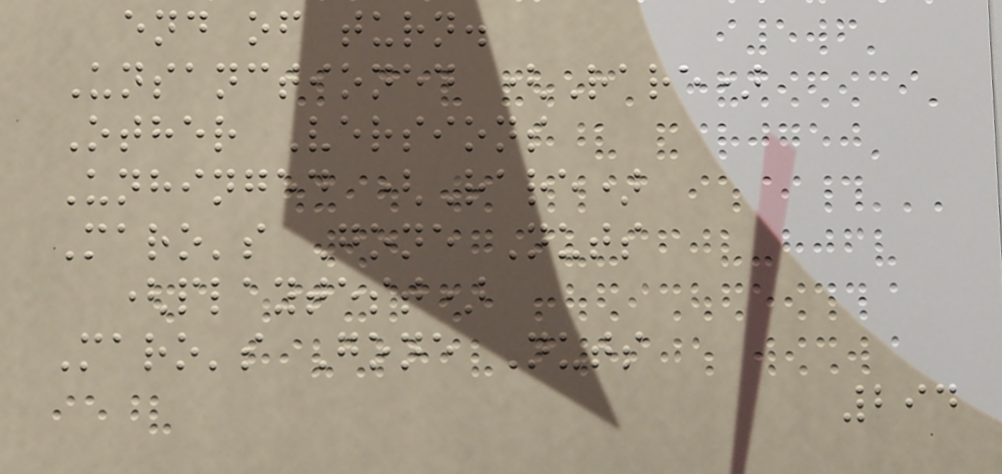end of turn.
Unsanctioned (Rare)
Other Versions
Unhinged (Rare)
Maro's Gone Nuts
(playtest)
Maro's Gone Nuts
294
